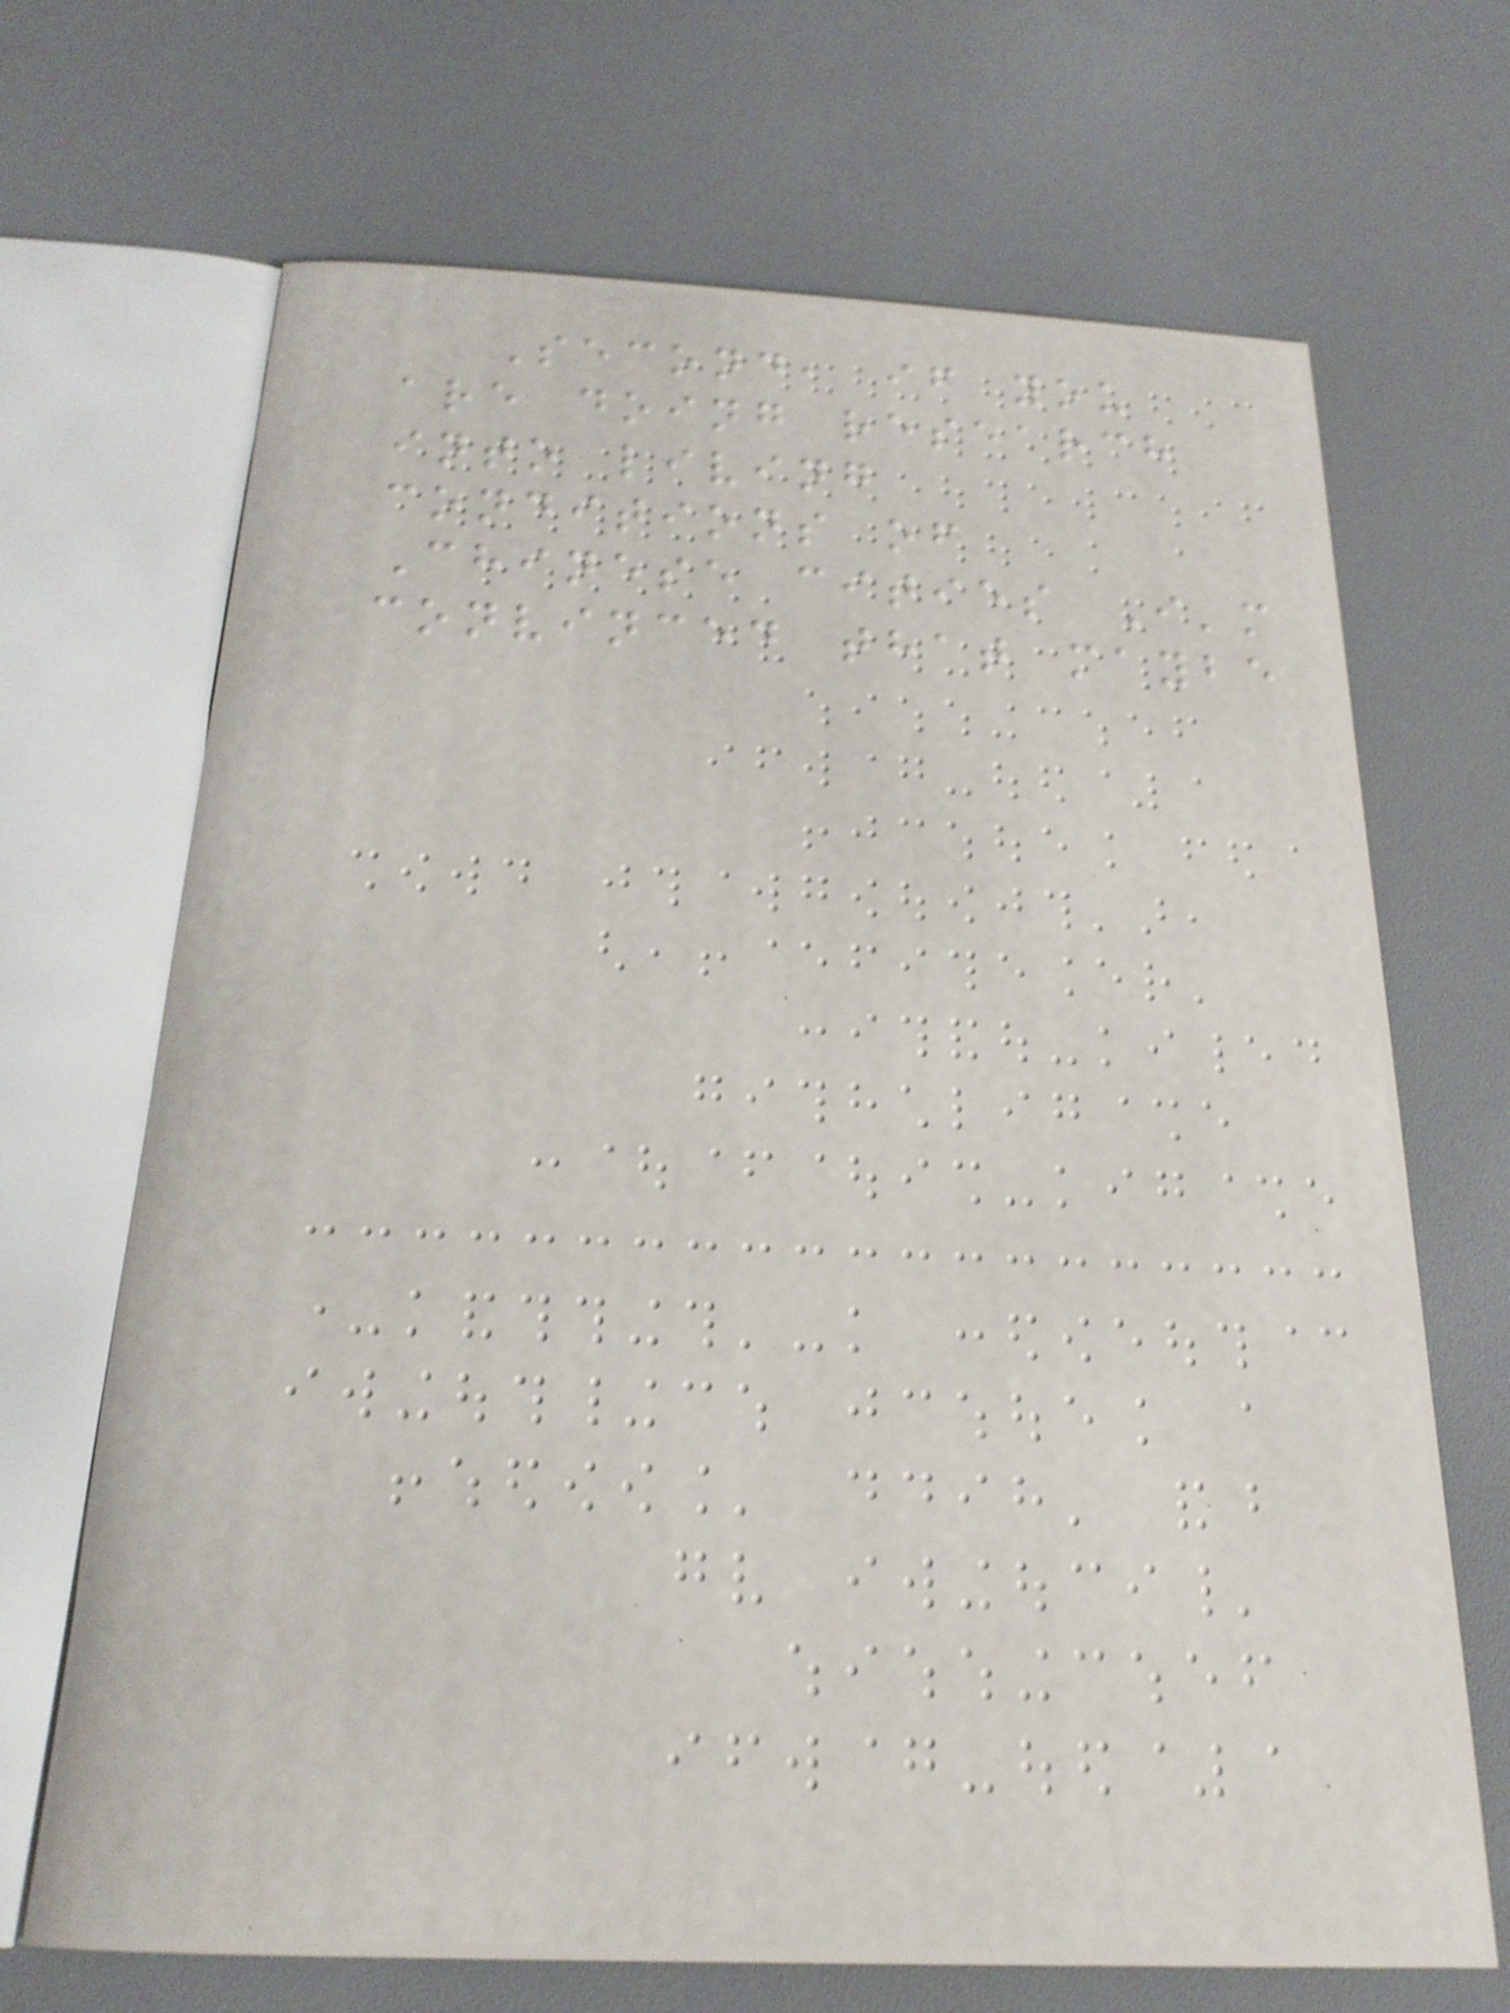Second, if you
are doing research
into living
conditions of
Chinese cities I'm
convinced that maybe
